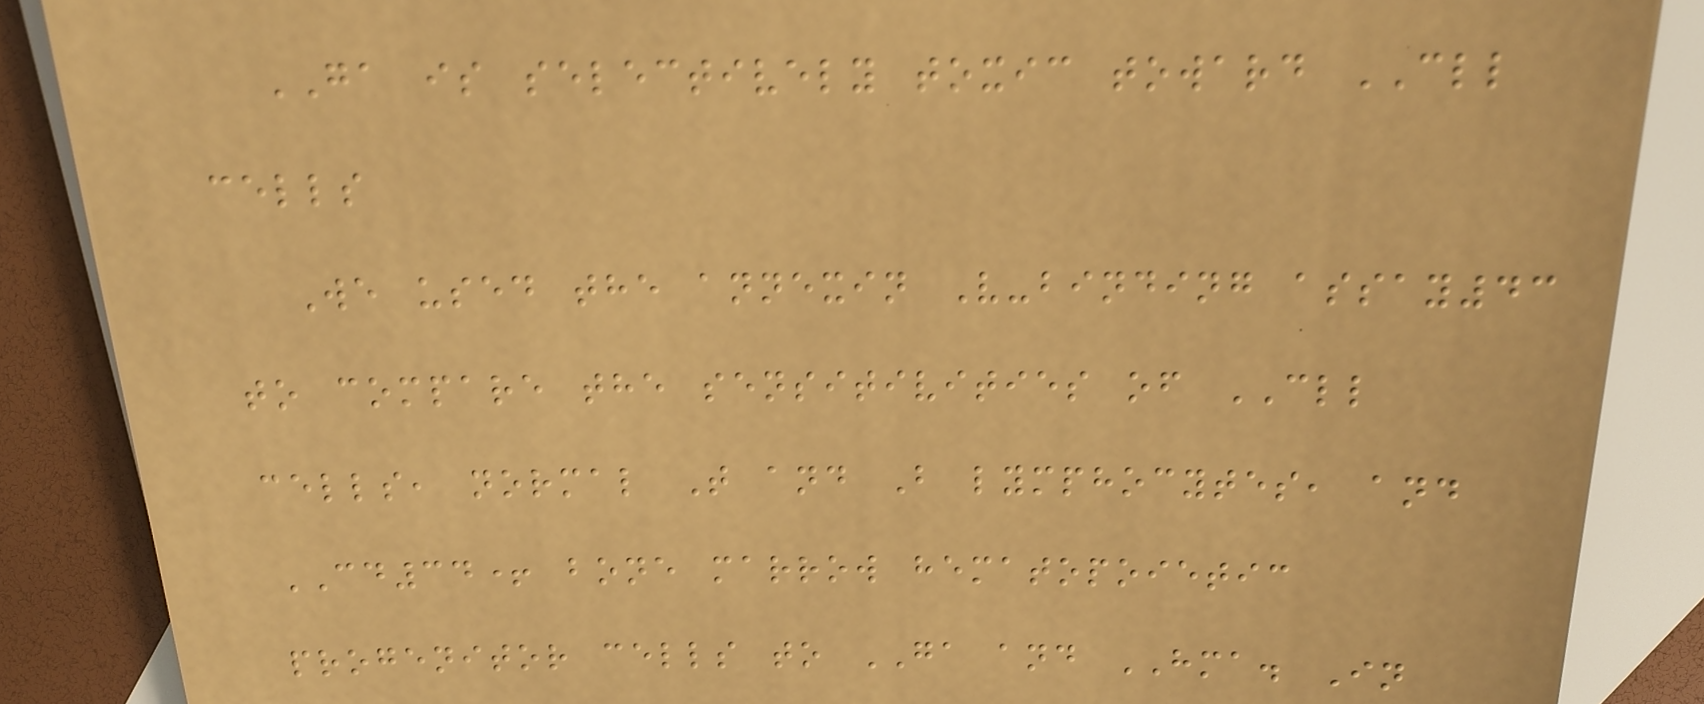GA is selectively toxic toward CLL
cells
We used the annexin V-binding assay43
to compare the sensitivities of CLL
cells, normal T and B lymphocytes, and
CD34+ bone marrow hematopoietic
progenitor cells to GA and HMA. In
